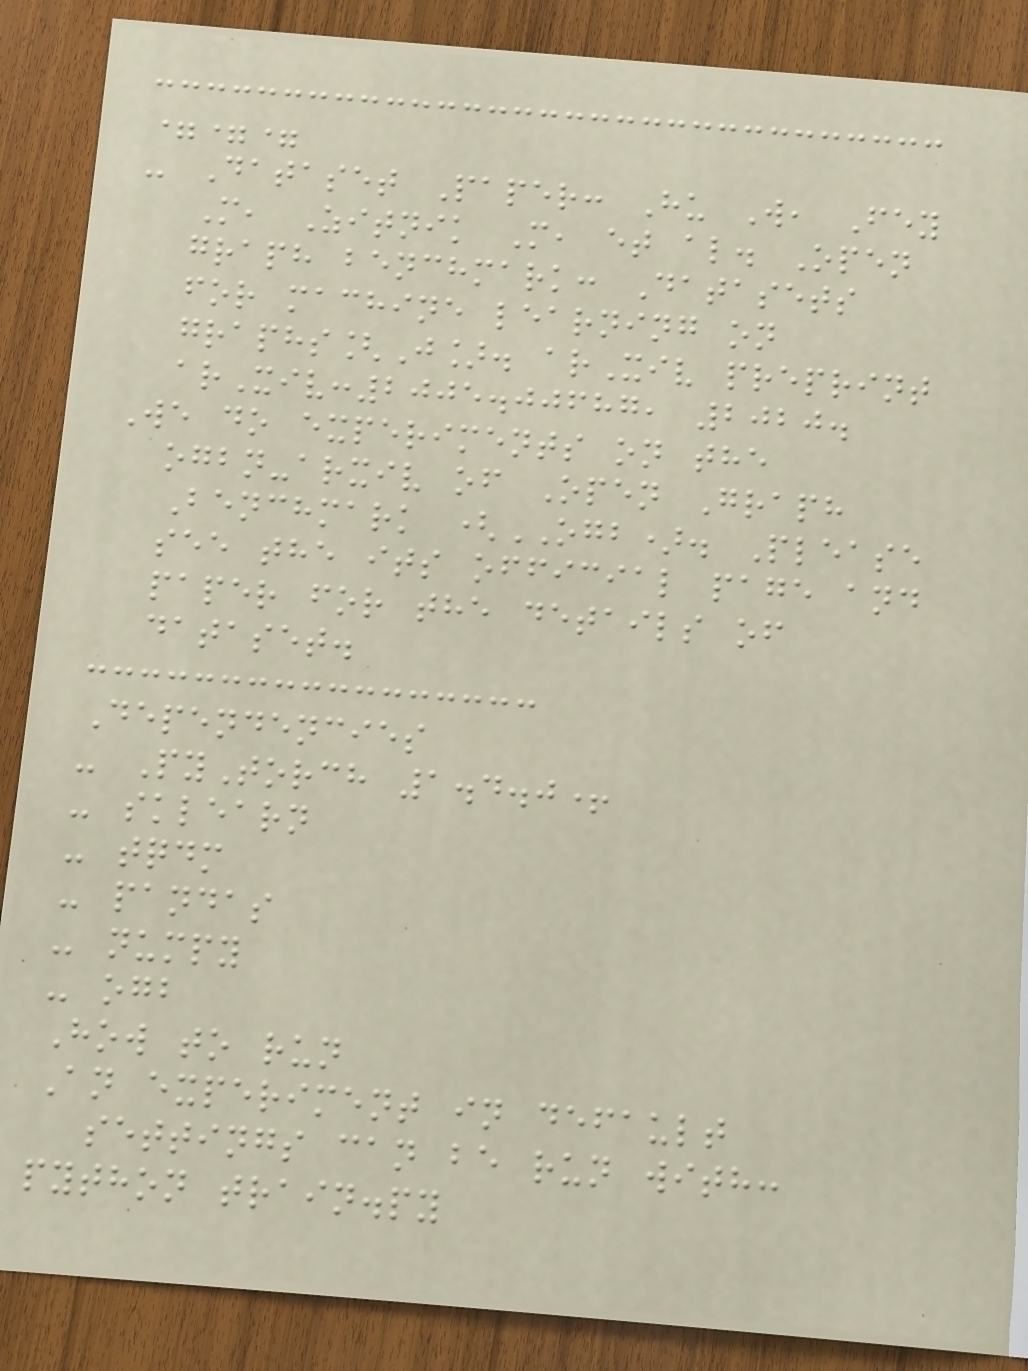===
- Dataset Paper: Hu W, Fey
M, Zitnik M, et al. Open
graph benchmark: Datasets
for machine learning on
graphs[J]. arXiv preprint
arXiv:2005.00687, 2020.
We do experiments on the
ogbn-arxiv of Open Graph
Benchmark (OGB). Please
see the its official page and
paper for the details of
dataset.
Dependencies
- PyTorch 1.4.0+
- sklearn
- tqdm
- pandas
- numpy
- ogb
How to run
An experiment in default
settings can be run with:
python train.py
